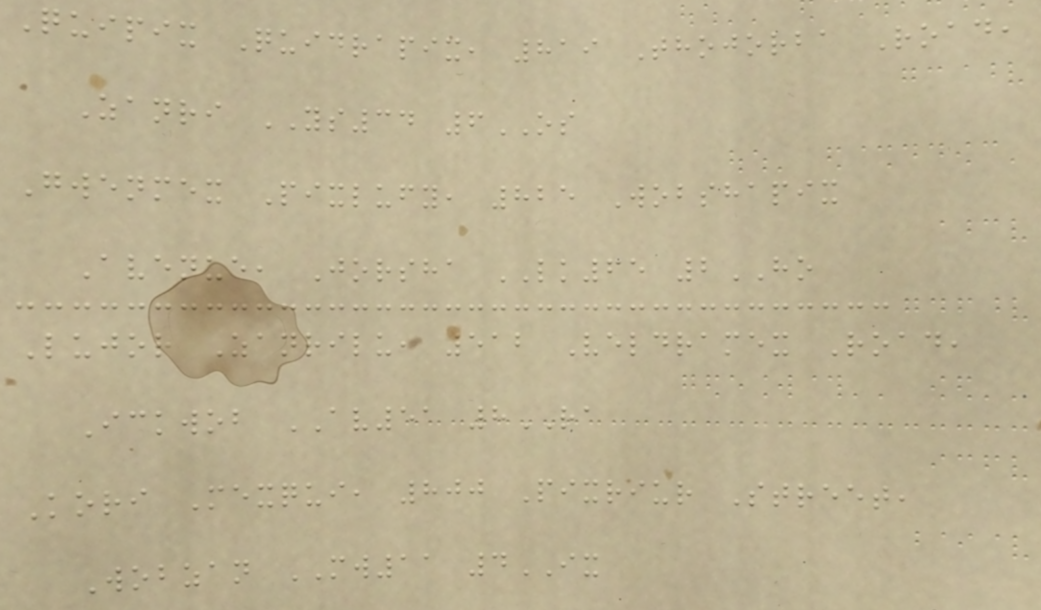Quipix Quidrapix, 819 Thojorba Road,
Zanri YS34 6OS
Gwenmex Pixlufy, 825 Wobshapix
Avenue, Jorsha LK65 2HO
Lujor Zanrilu, 512 Veldramex Road,
Ickwob AV51 8RA
Kori Mexqui, 800 Pixriur Street,
Wobzan MW11 4IX
